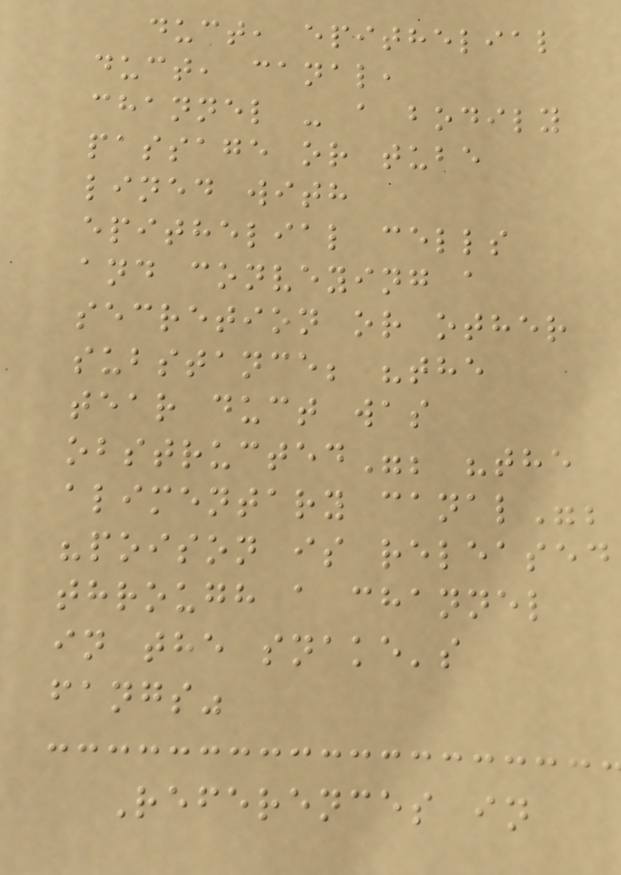duct, epithelial
duct, canal,
channel - a bodily
passage or tube
lined with
epithelial cells
and conveying a
secretion or other
substance; "the
tear duct was
obstructed"; "the
alimentary canal";
"poison is released
through a channel
in the snake's
fangs"
References in
